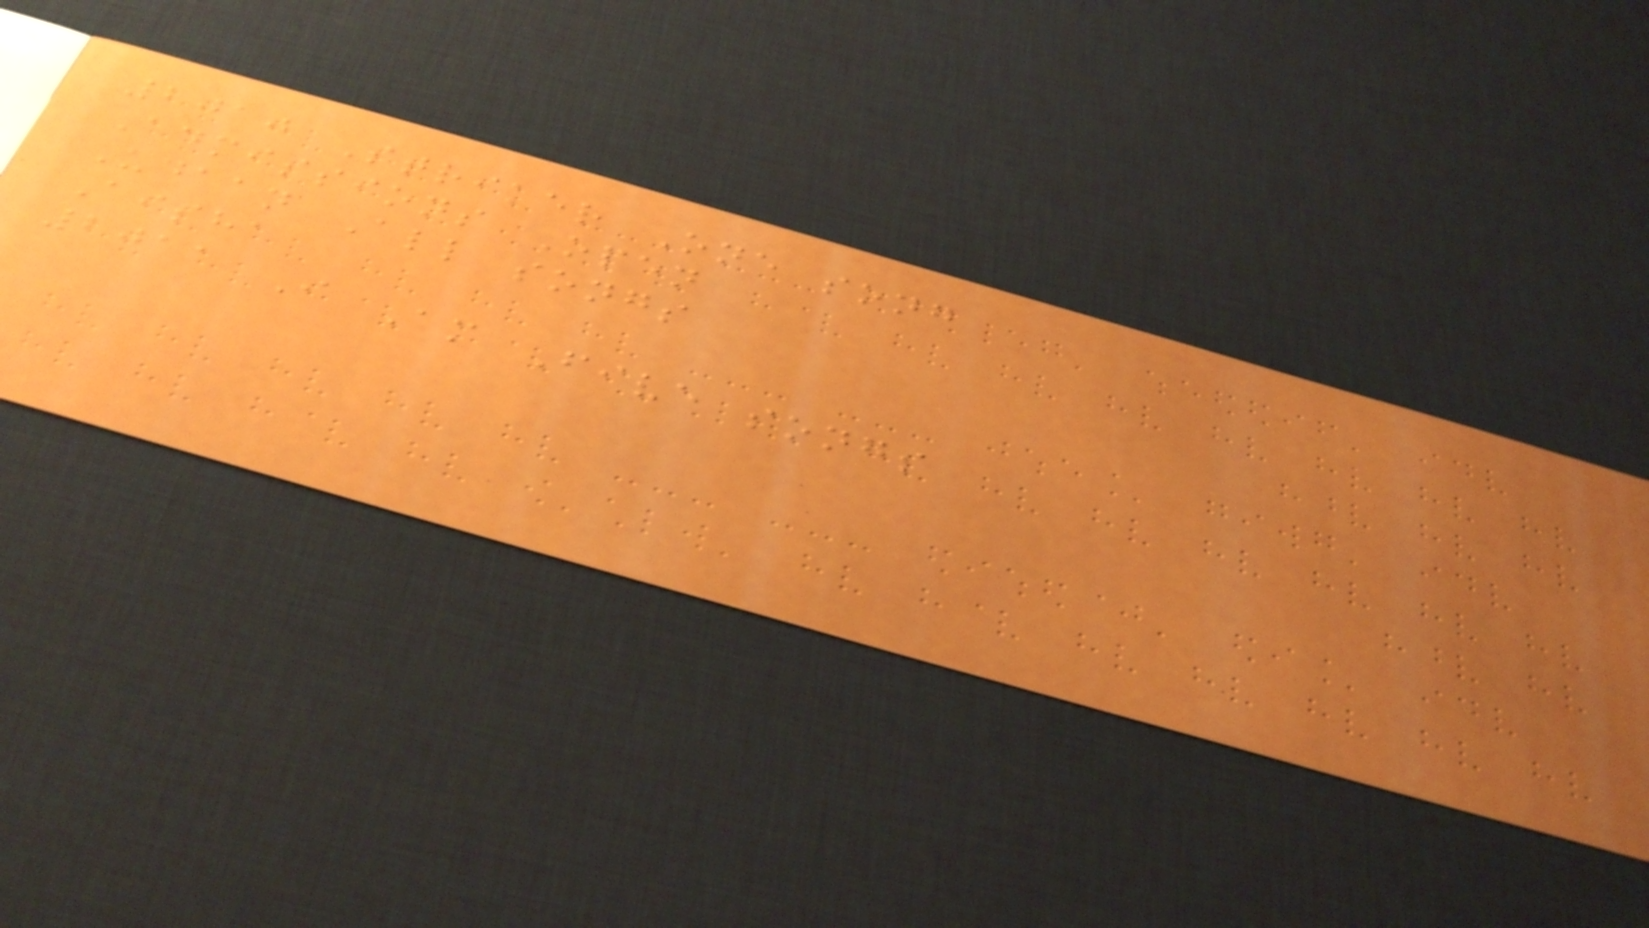2010 Striker One song
Admissions Open
Udaan All songs
Aisha
2011 I Am Five songs
